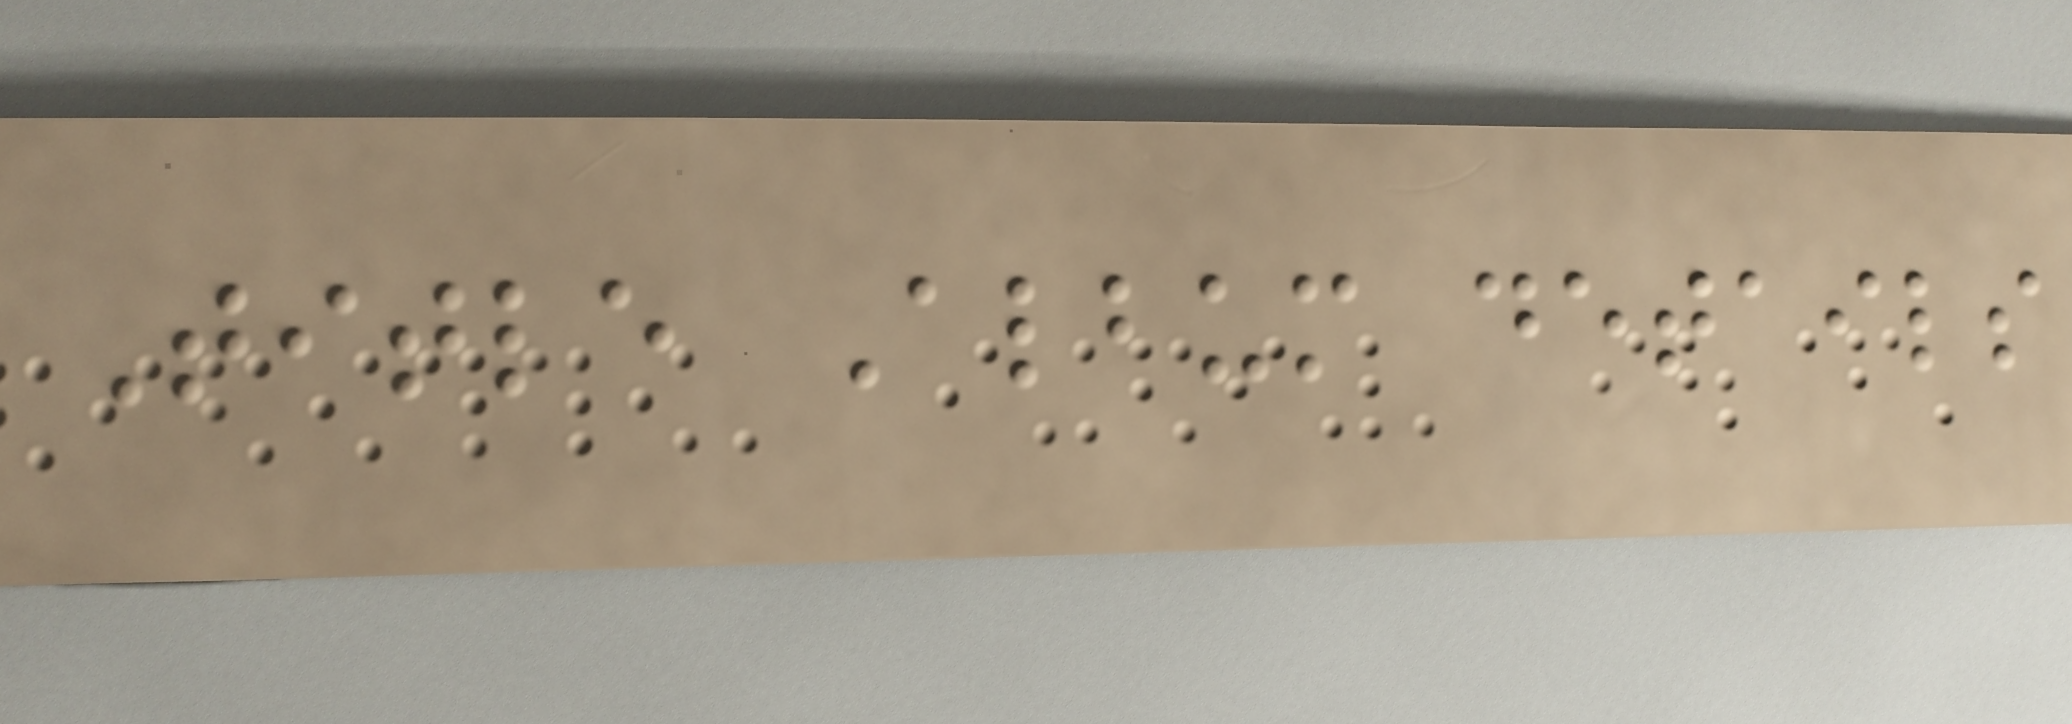Title Album details
